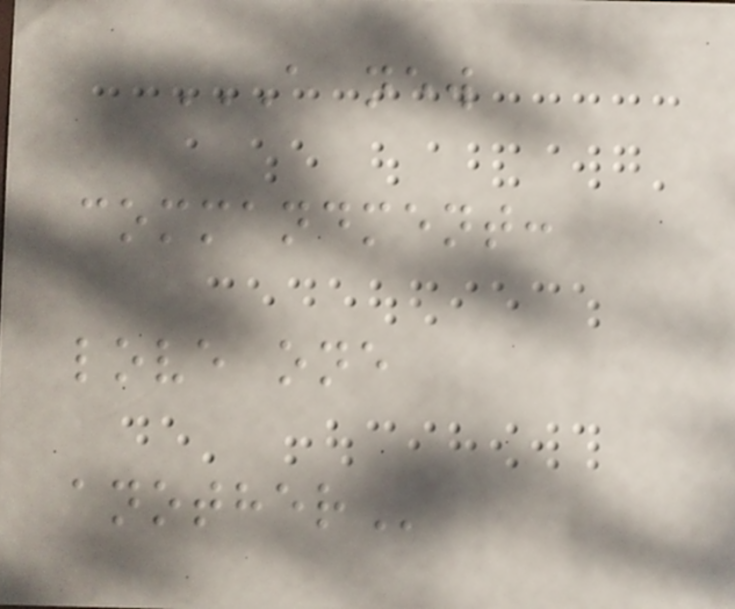A NEW
COMMANDMENT:
LOVE ONE
ANOTHER
